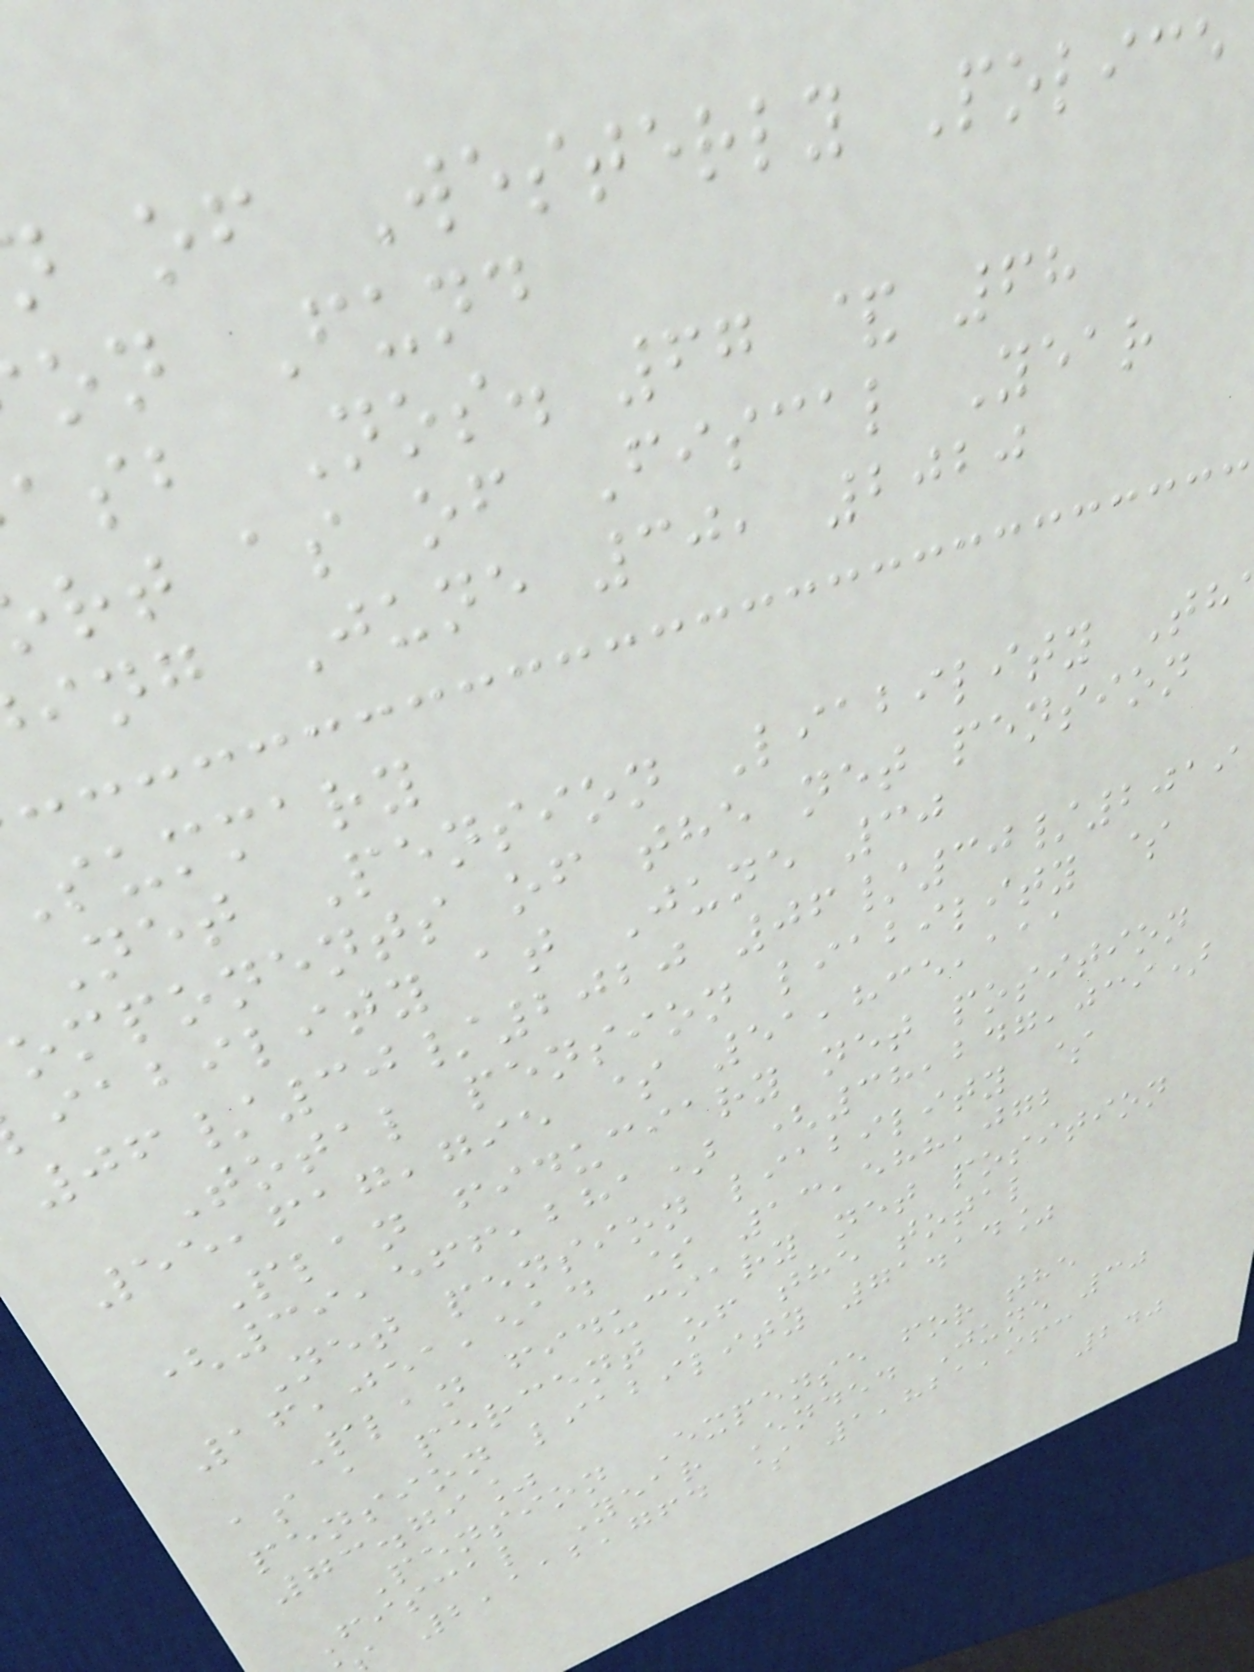of Westerly Police
on Fund
asb Nos. 67 & 68
rt as of Fiscal Year
ing June 30, 2020
summary
Net Pension Liability Th
omponents of the net pension
iability at June 30
06/30/2020 06/30/2019
Total pension liability $
55,617,795 $ 51,835,111
Plan fiduciary net position
(39,566,281) (38,247,039)
Net pension liability $
16,051,514 $ 13,588,072
Plan fiduciary net position
as a percent of the total
pension liability 71.14%
73.79%
Pension Expense for the
Fiscal Year Ended June 30
2,112,764 $ 1,821,963
240
